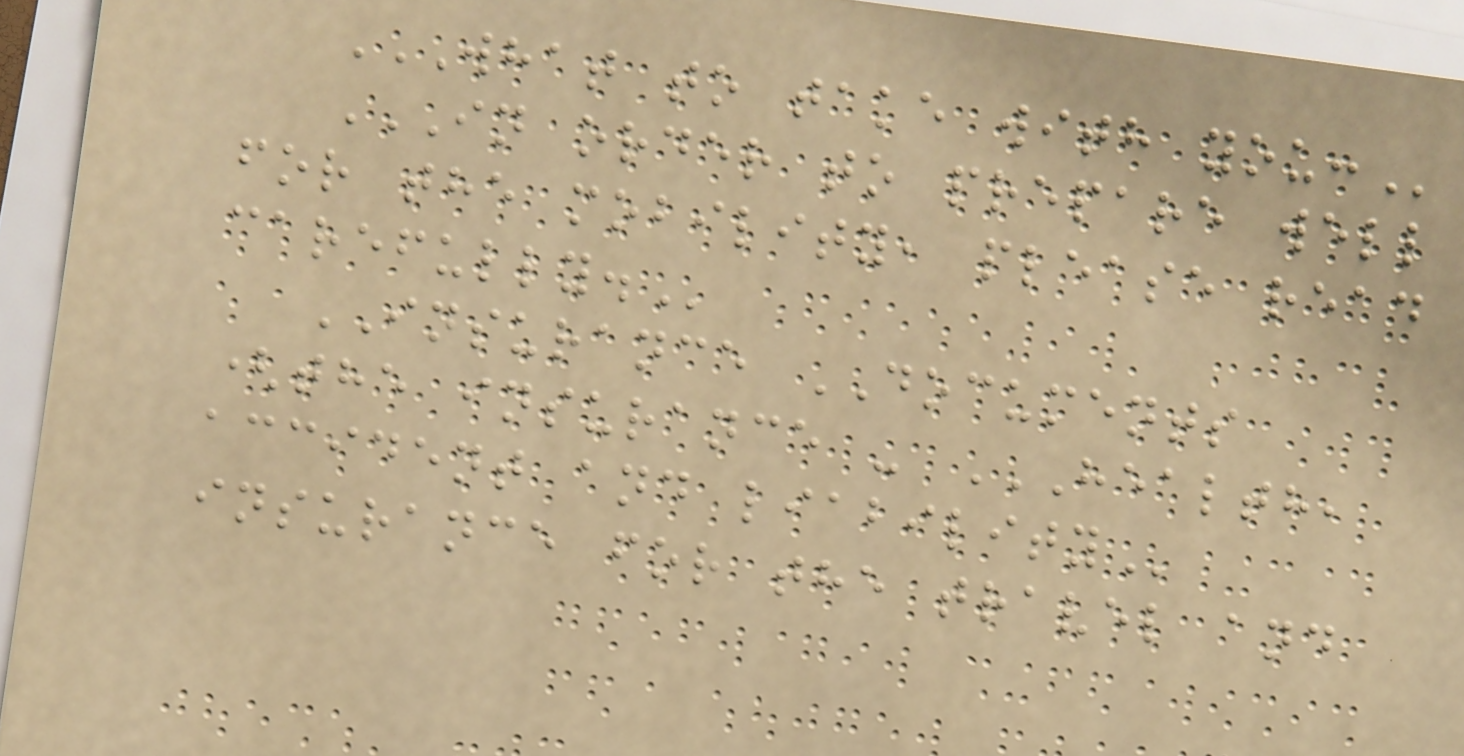WHAT TO TAKE WITH YOU:
IN ORDER TO PREPARE WELL
FOR THE MOBILITY, PLEASE READ
CAREFULLY.
INSURANCE DOCUMENTS
(the insurance - HEALTH,
ACCIDENT AND LIABILITY
insurance for the travel and
